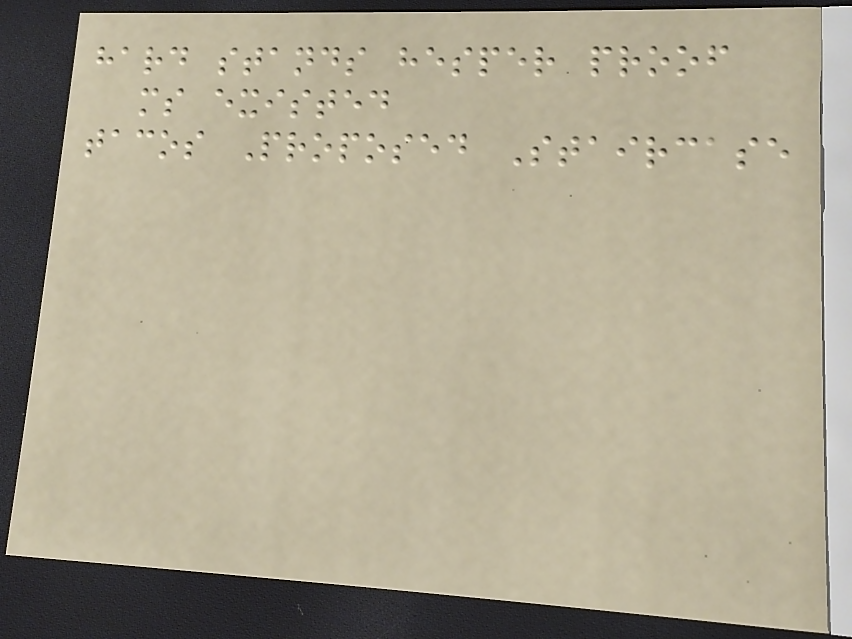hard stands hesper proof
ms existed
tacos Proposed Staircase
